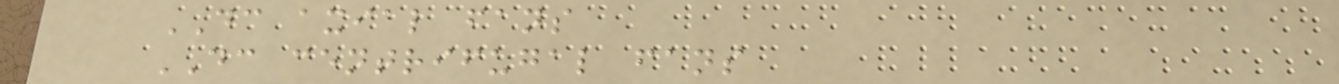DC axial fans
DC centrifugal fans
